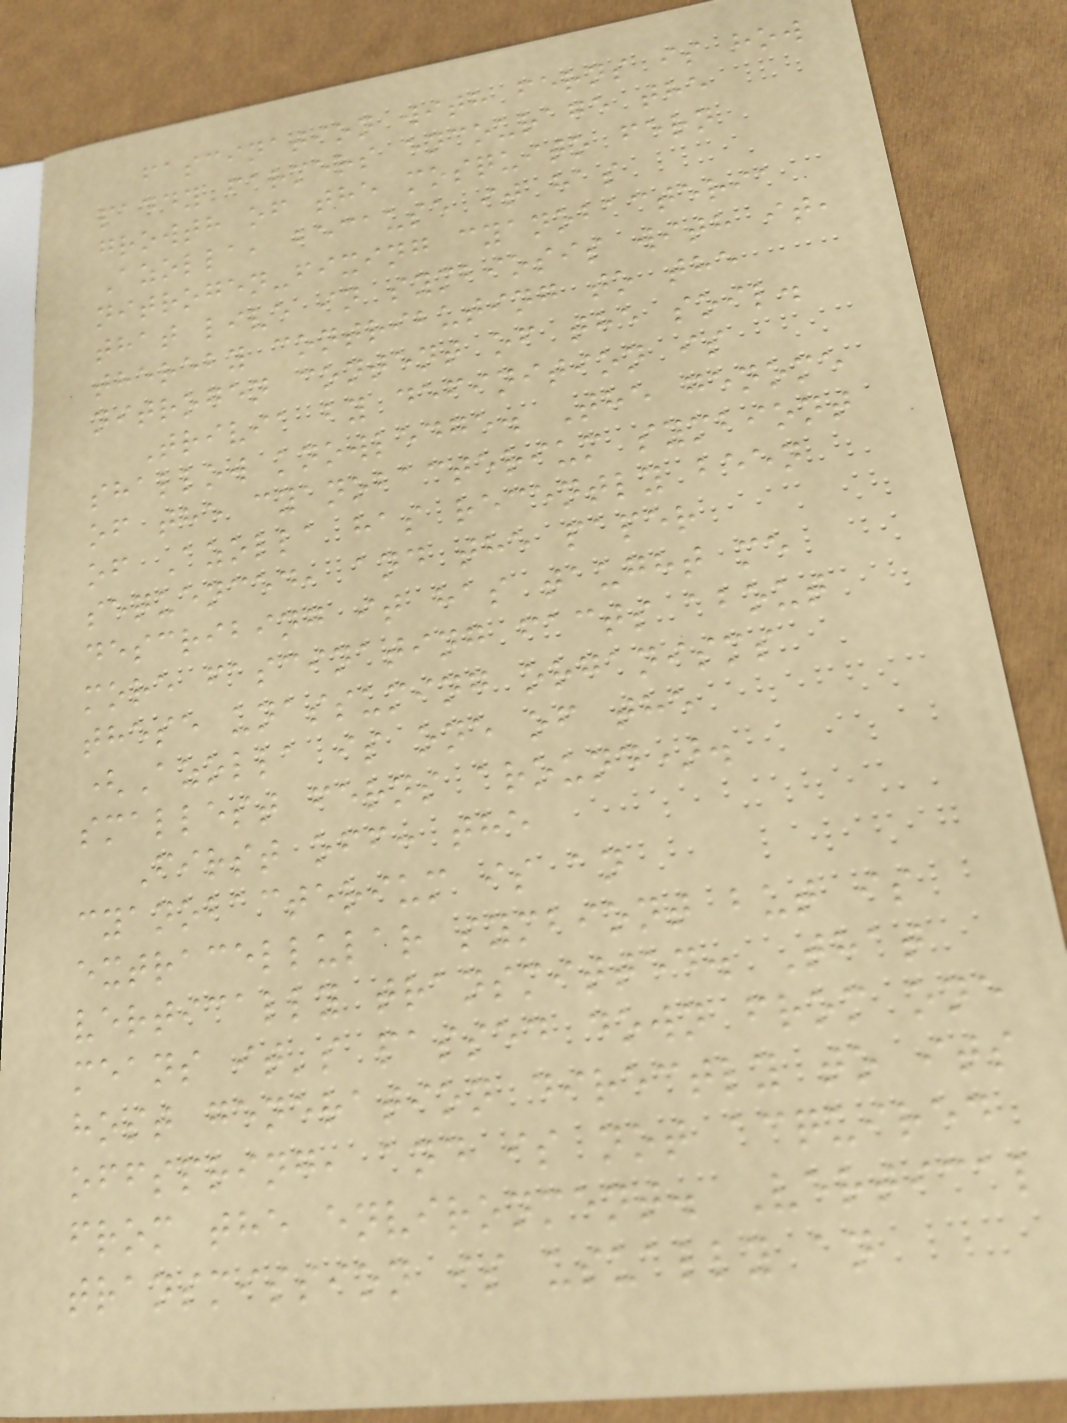fascination with ferns is how
paddy farmers encourage the
growth of the mosquito fern
Azolla, because it has
nitrogen-fixing cyanobacteria
that live in symbiosis with it,
thereby contributing to the
nitrogen content of the soil.
Trivia by definition is
shallow knowledge. The genome
of the cyanobacterium symbiont
of Azolla has recently been
sequenced, and the paper
describing it has taught me
more fascinating facts about
these unassuming organisms
(Azolla is one of the
smallest ferns around).
First off: the
cyanobacterium is an
extracellular symbiont but is
vertically transmitted. That
means it's passed down from one
host generation directly to its
offspring, and is not acquired
from the environment. Vertical
transmission is usually an
